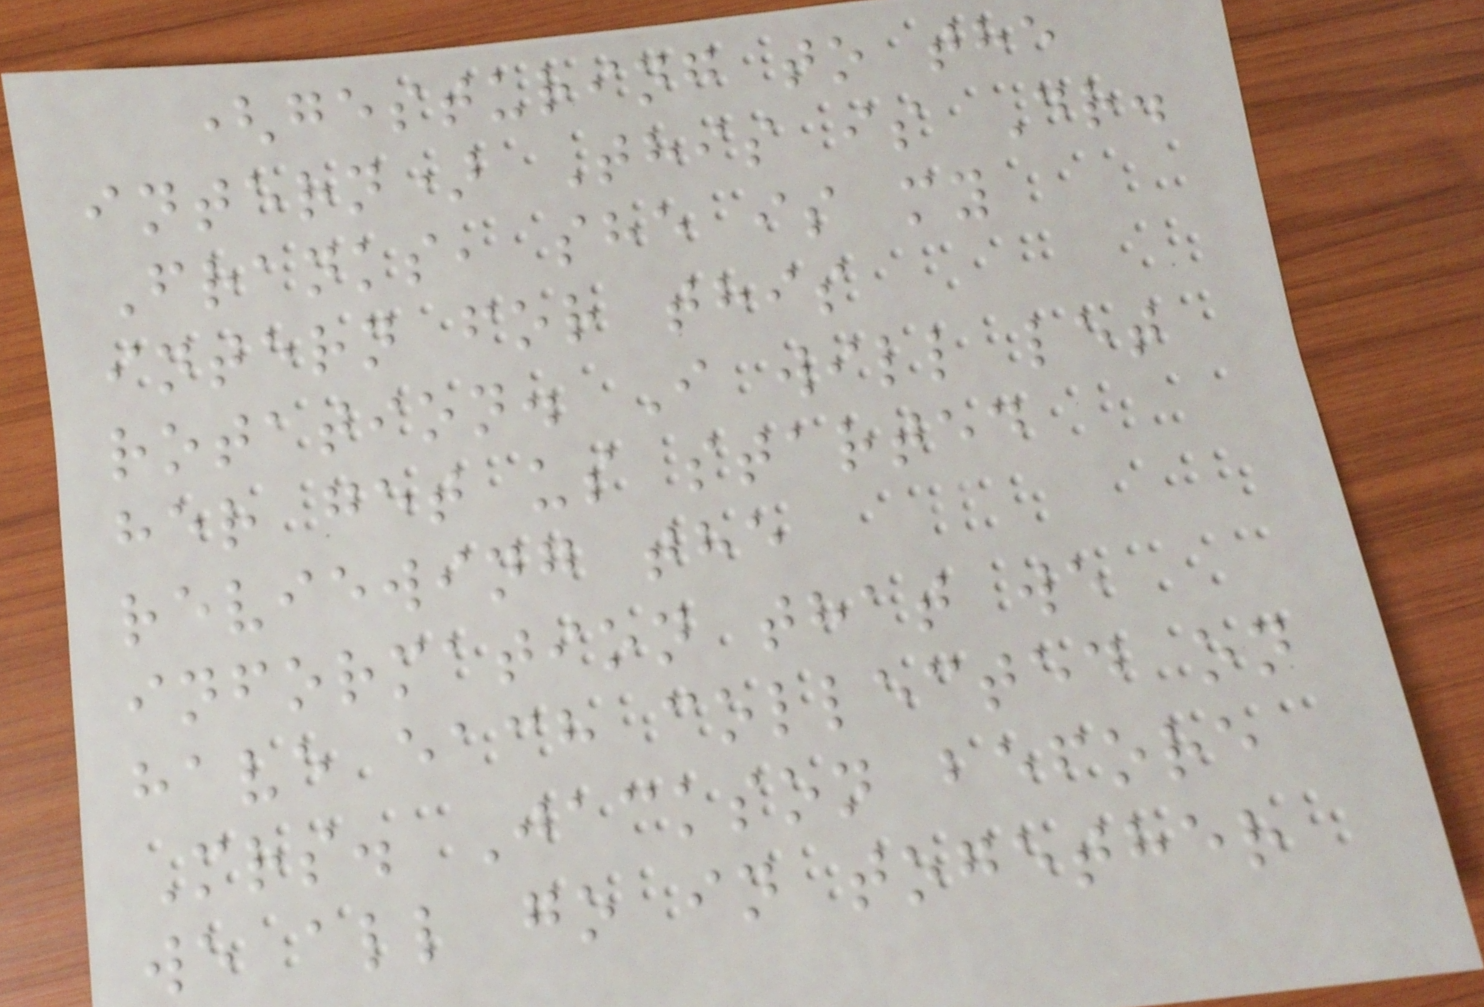(gesturing to the
intern) This is Dr.
Franks, she is my
intern for this
rotation. I will let
her get us started
reviewing the
information that we
have each collected on
Mrs. Jackson before
we all go in together
